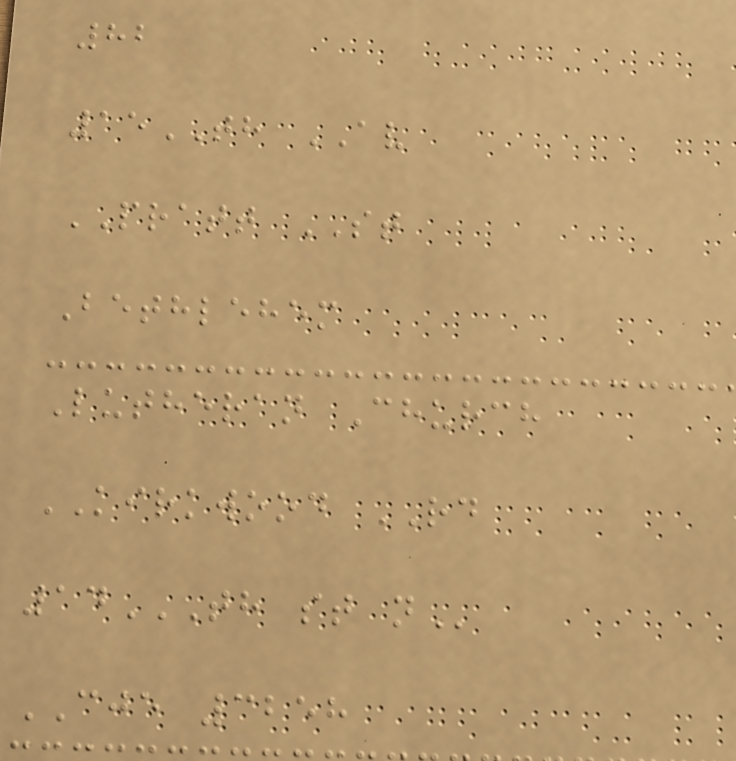82
15TH AV
PRATT ST
Bethlehem
Lutheran Church
KIRKWOOD RD
14TH ST N
CJE 3258
